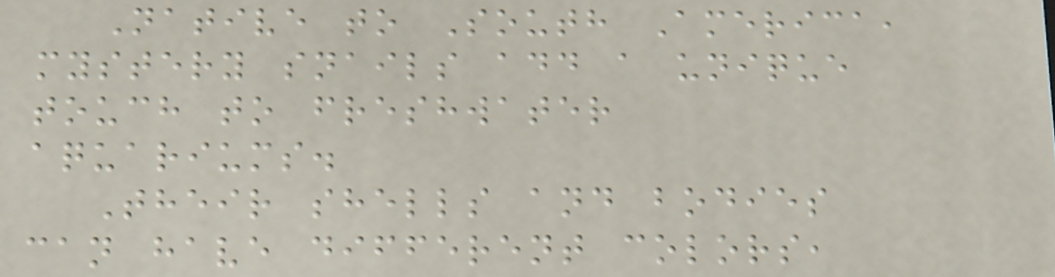Native to South America,
mystery snails add a unique
touch to freshwater
aquariums.
Their shells and bodies
can have different colors,
